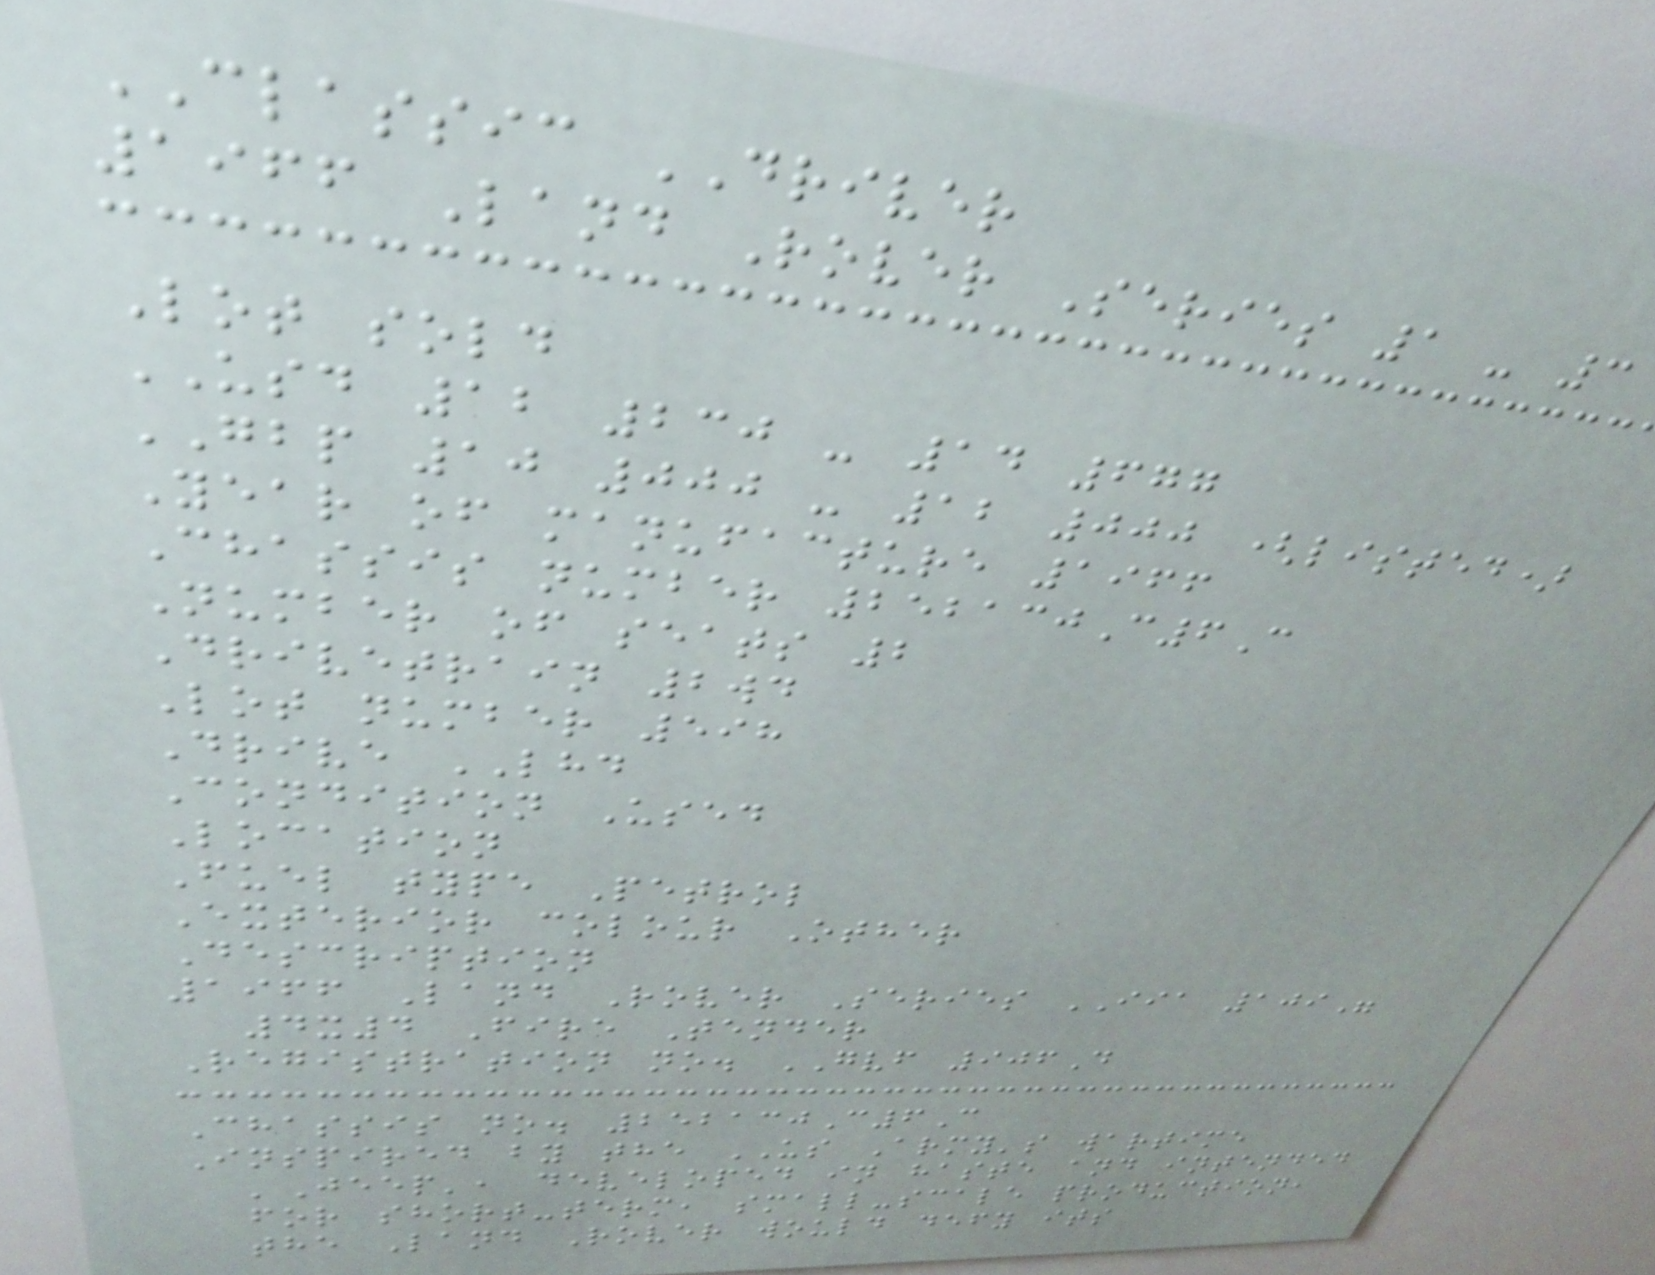CLASSIC DRIVER
1966 Land Rover Series 1 - 3
Lot sold
USD 12 230 - 14 677
GBP 10 000 - 12 000 (listed)
Year of manufacture 1966
Chassis number 252130C6C
Number of seats 2
Drivetrain 2wd
Lot number 598
Drive LHD
Condition Used
Location
Fuel type Petrol
Exterior colour Other
Description
1966 Land Rover Series IIA 109"
4x4 Fire Tender
Registration no. GVF 906D
Chassis no. 252130C6C
Inspired by the US Army's wartime
'Jeep', developed in haste and intended
for short-term, small-scale production,
the Land Rover would defy its
